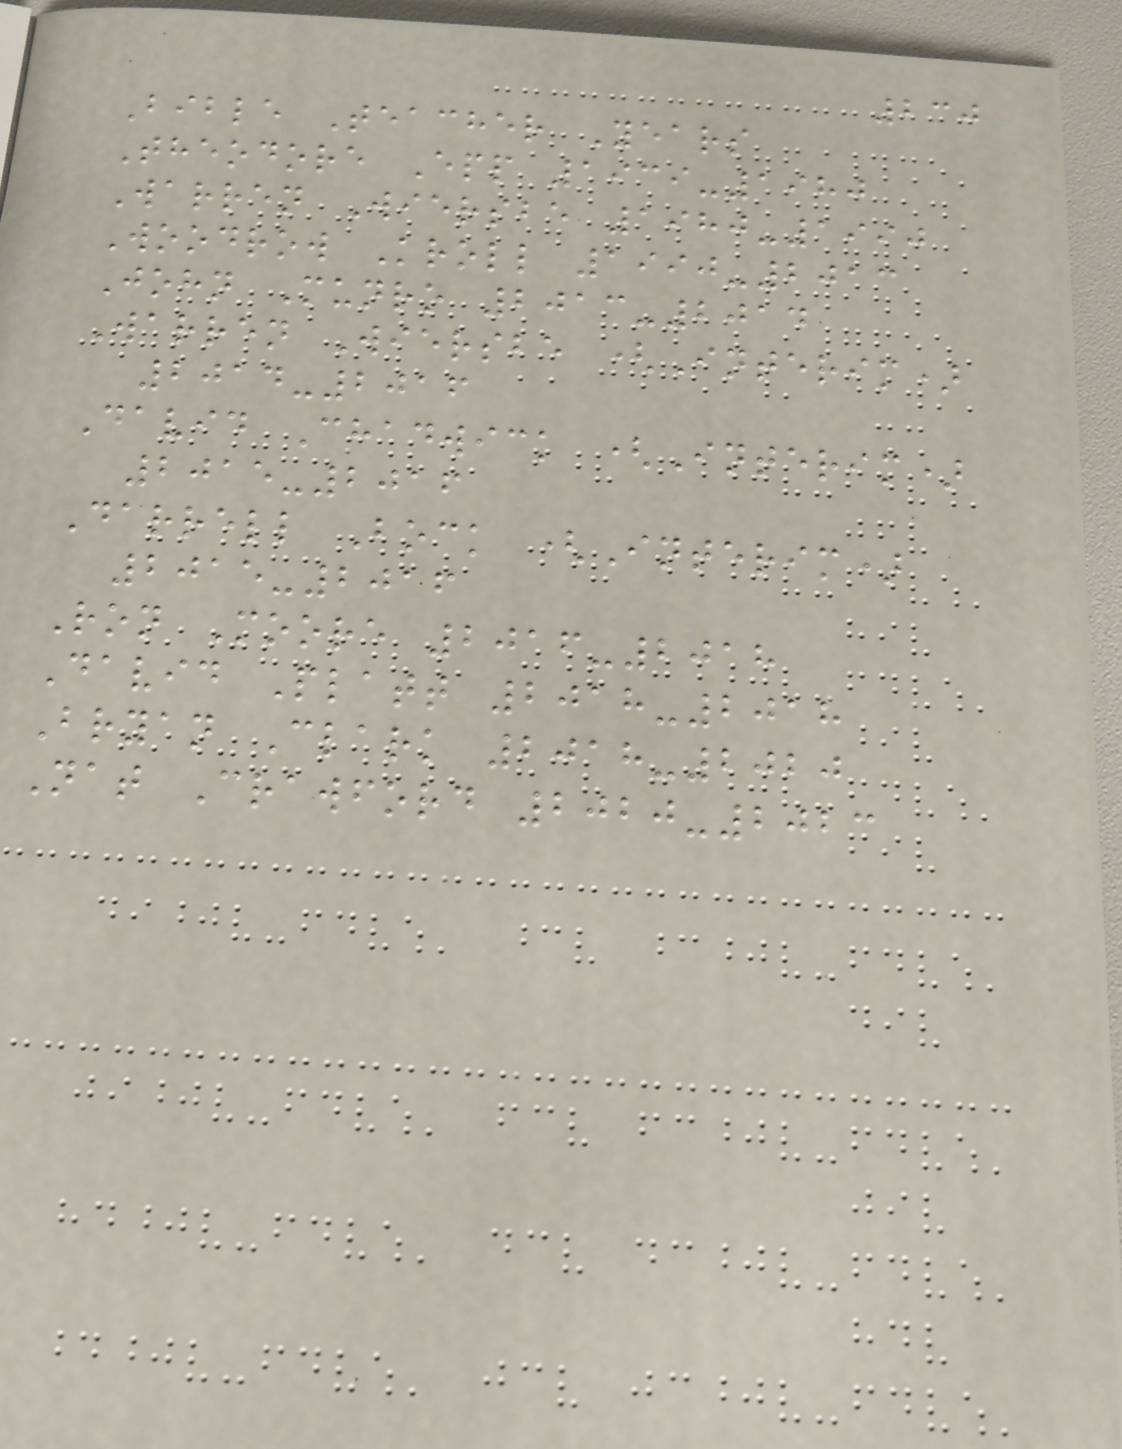230
Bible Teacher Years
Theodore Epp 1939-1980
Warren Wiersbe 1980-1990
Woodrow Kroll 1990-2013
John Munro 2013-2014
Warren Wiersbe (Interim)
2014-2016
David Chadwick (Interim)
2015-2016
Darrell Bock (Interim)
2015-2016
Ron Moore 2016-2018
David Platt 2018-2018
Bryan Clark 2018-2020
Nat Crawford 2020-2023
